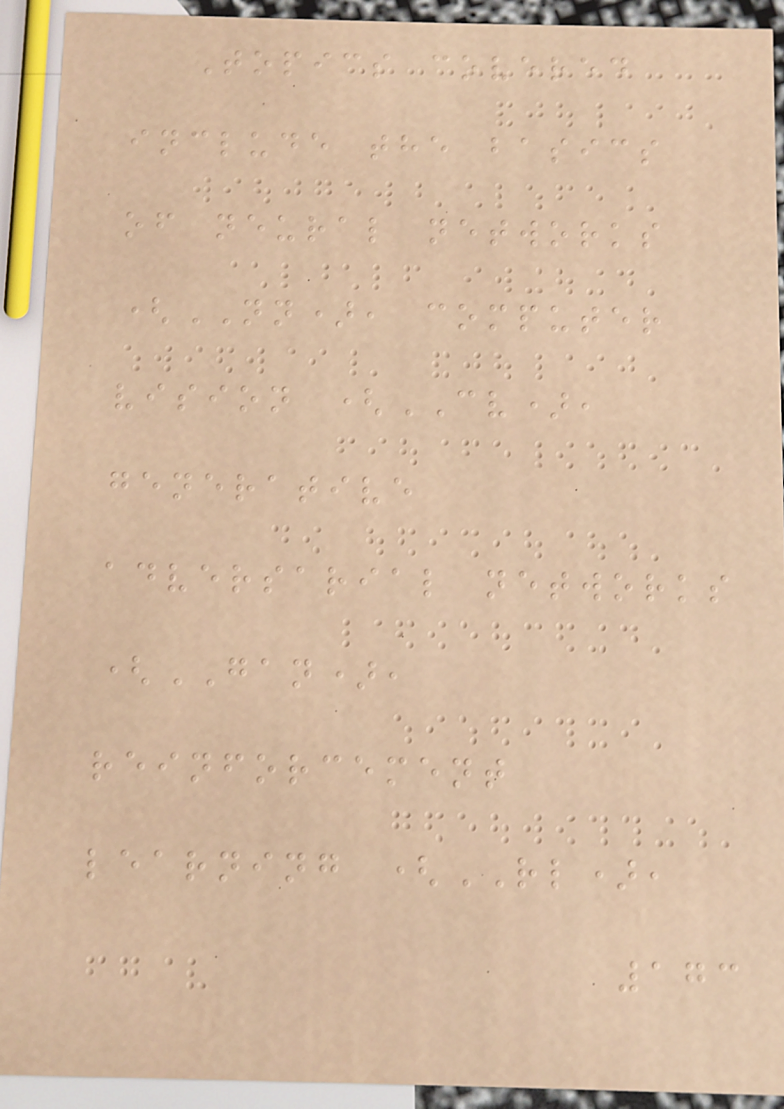Topics covered
include the basics
of neural networks
(NN), computer
vision (CV),
generative
adversarial networks
(GAN),
reinforcement
learning (RL),
173
